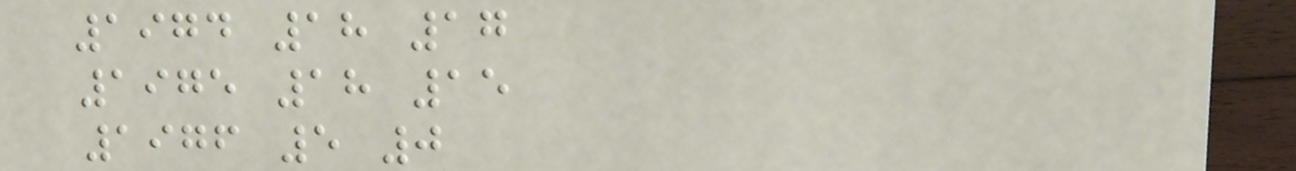1974 18 17
1975 18 15
1976 5 0
